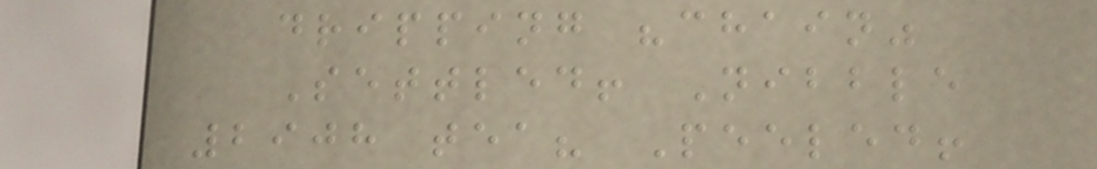dripping "chain"
Settled! Nibble
2908 tea? Peeled!
